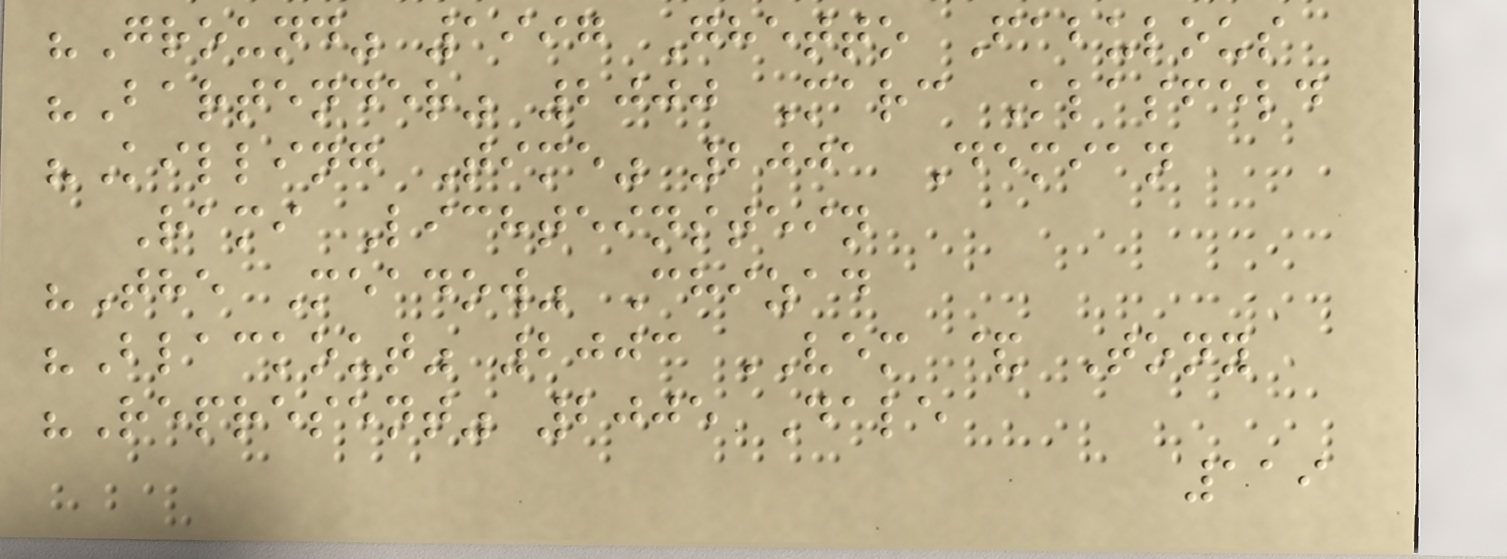"Ground" 1997 Ghetto Fabulous
"Bartender" 2000 Marc Klasfeld
"Killing Time" 2001 Demian
Rami Lichteinstein
"The Meadow" Chizad
"Blackout" 2003 VEM & Tony
"Represent" 2005 Dale
119
